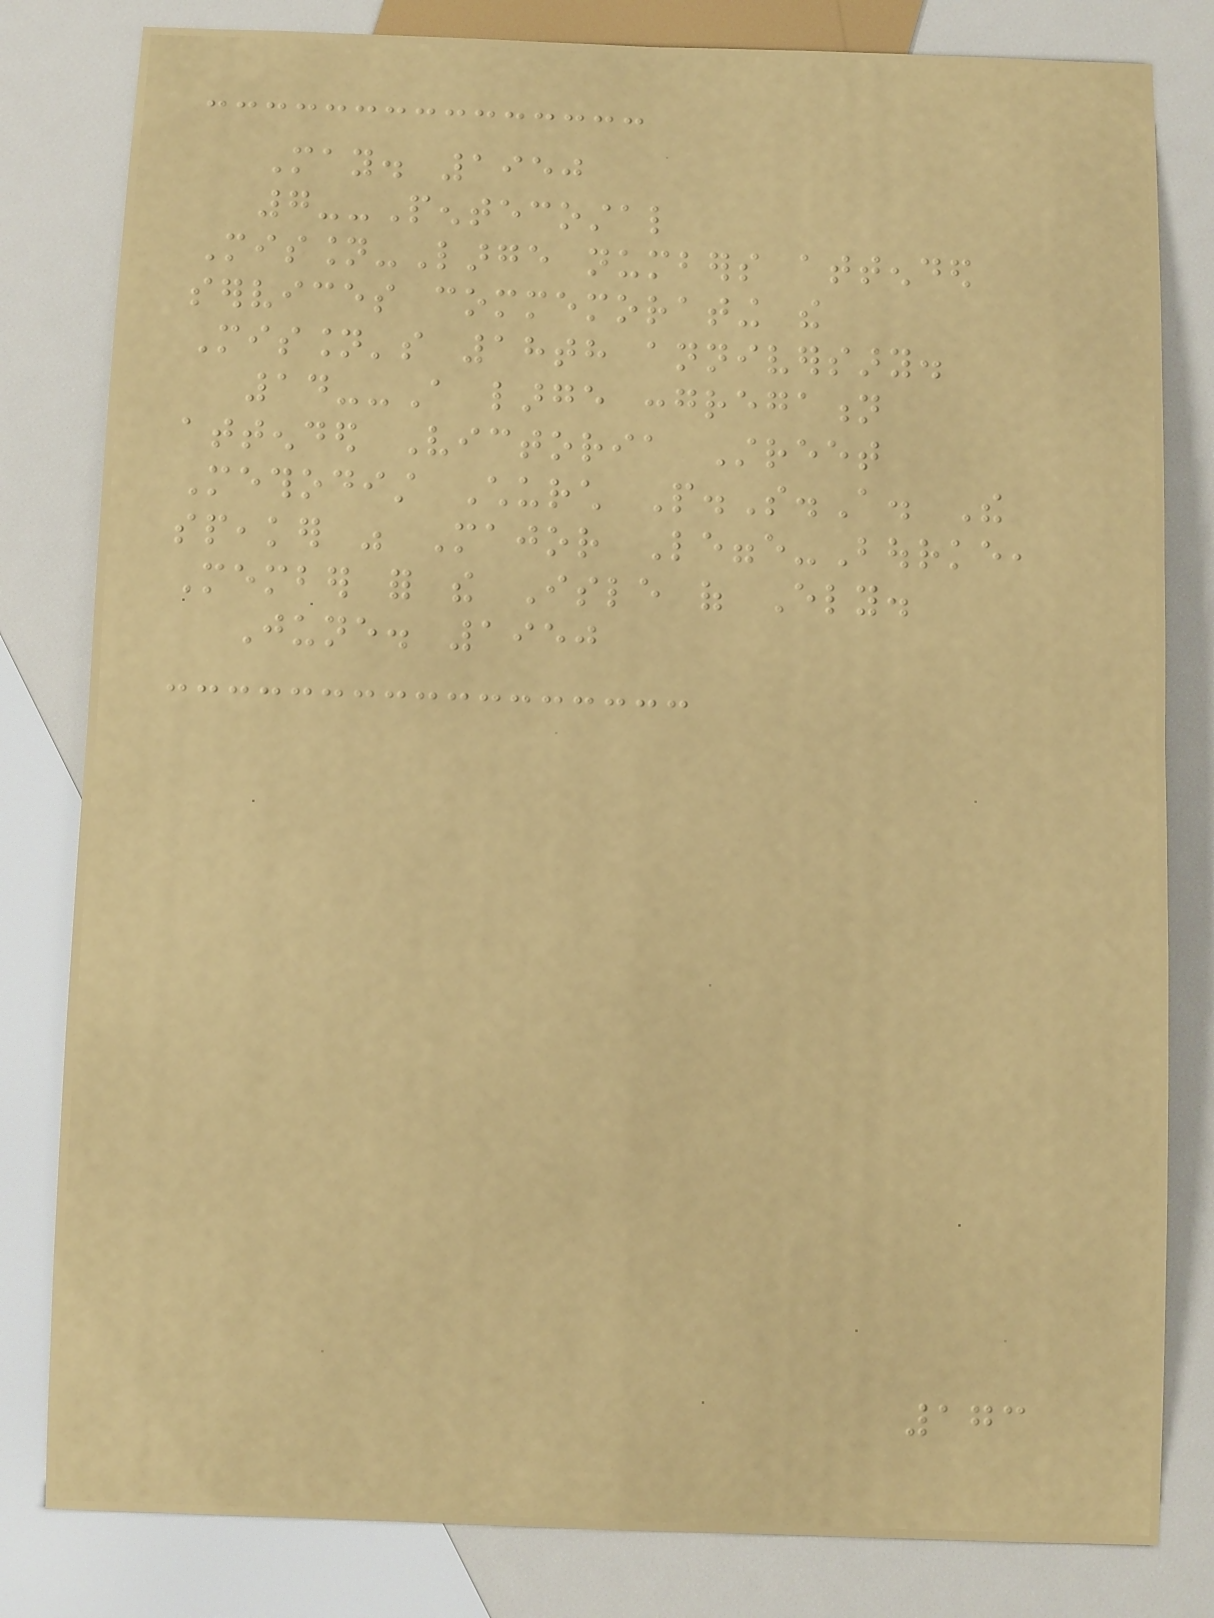May. 1950
7--Pentecostal
Mission-Large numbers attended
services commemorating the
Mission's 18th anniversary.
14--A large congregation
attended Victoria Street
Methodist Church P.S.A. The
speaker was Major Legge-Bourke,
Member for the Isle of Ely.
June. 1950
173
